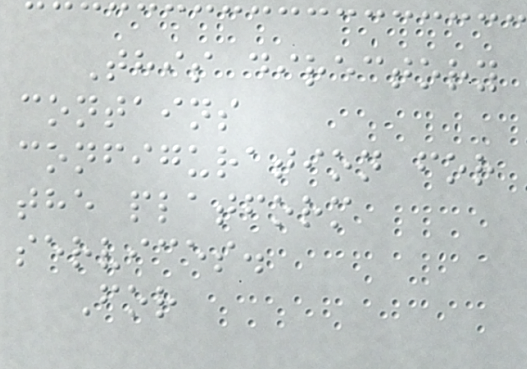This directory
contains
configuration for
the platform
services.
For
